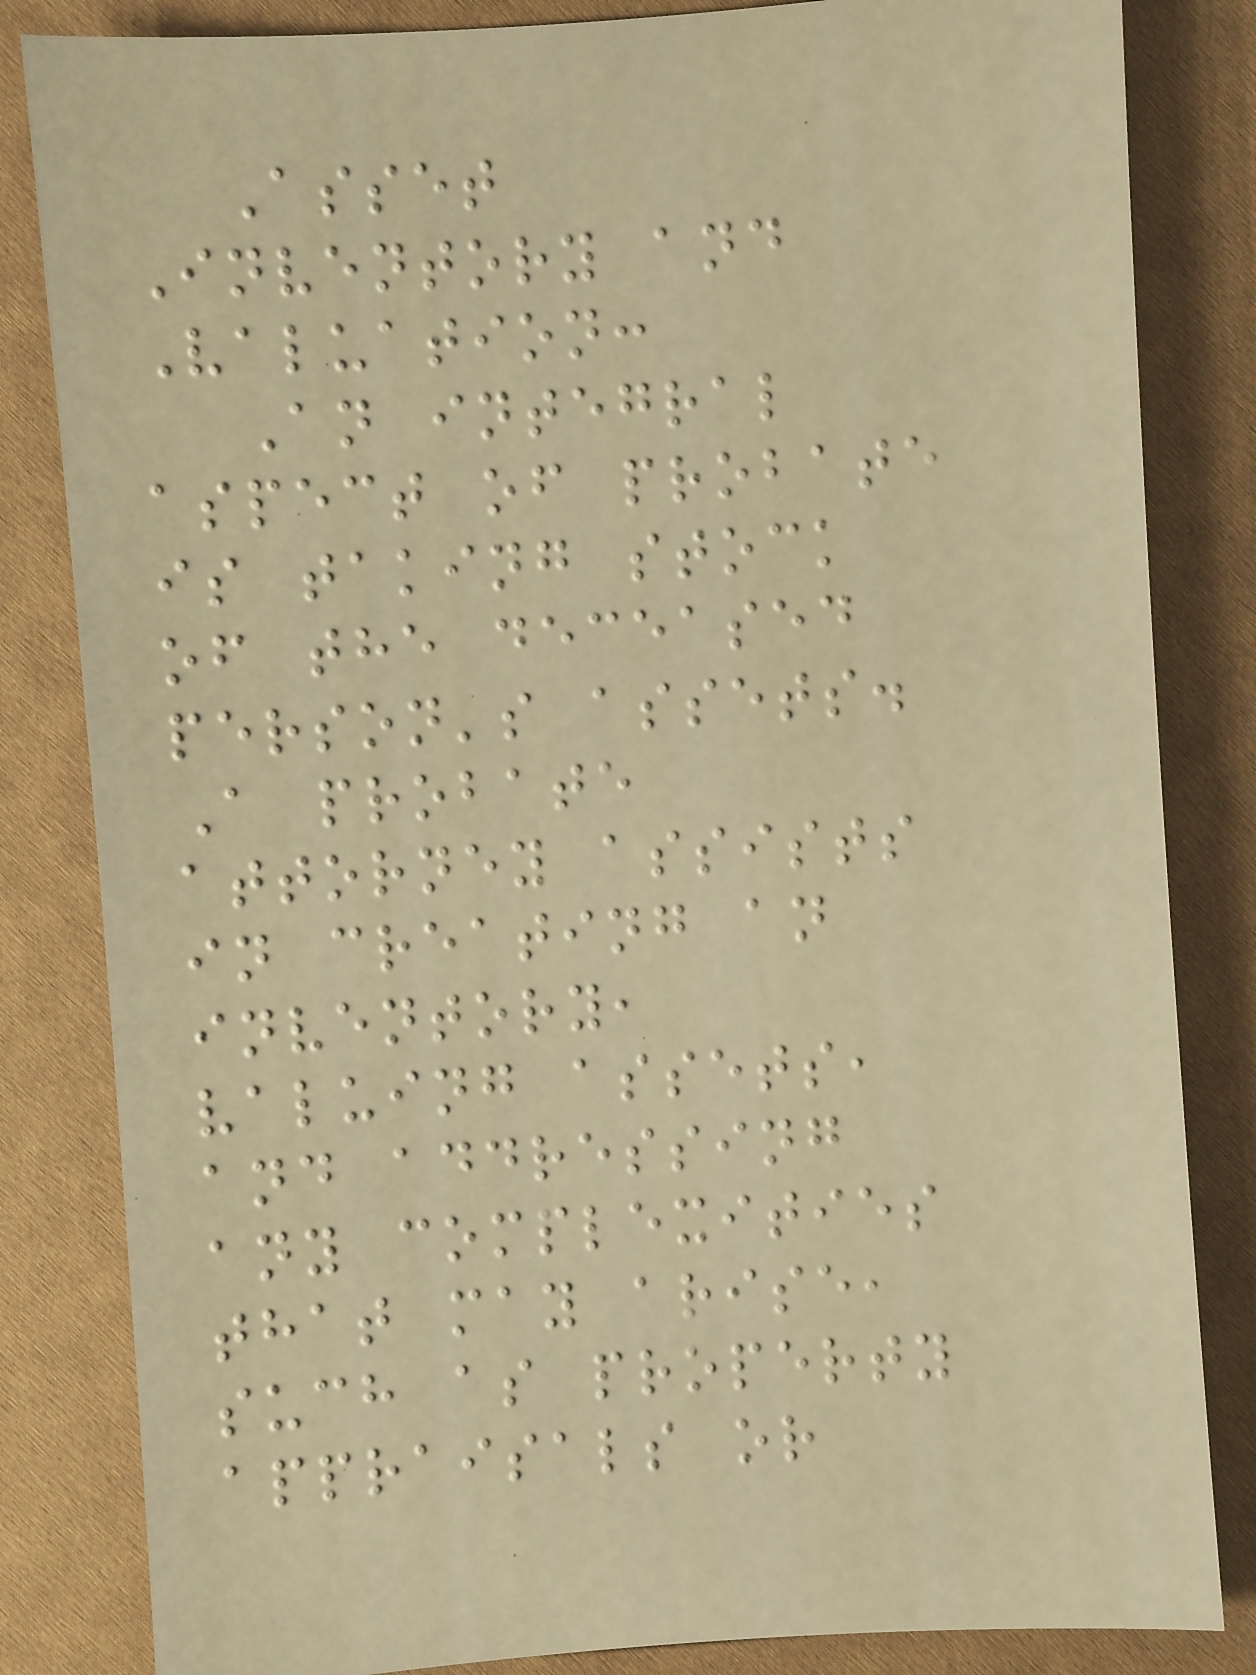Asset
Inventory and
Valuation:
An integral
aspect of probate
is taking stock
of the deceased
person's assets.
A probate
attorney assists
in creating an
inventory,
valuing assets,
and addressing
any complexities
that may arise,
such as property
appraisals or
